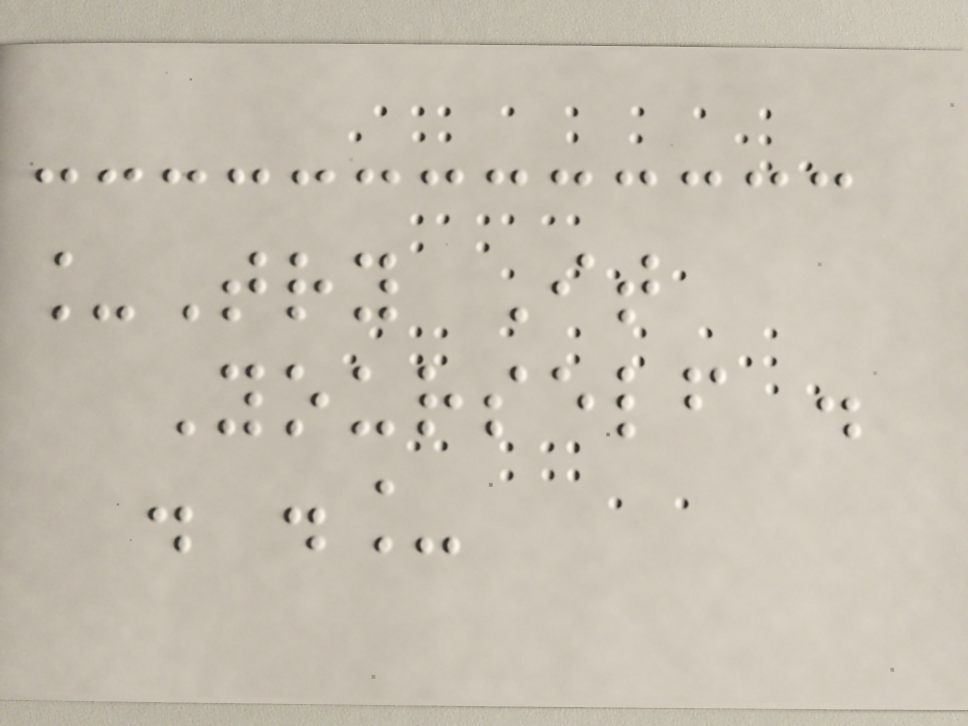_Try It
Yourself .
. ._
